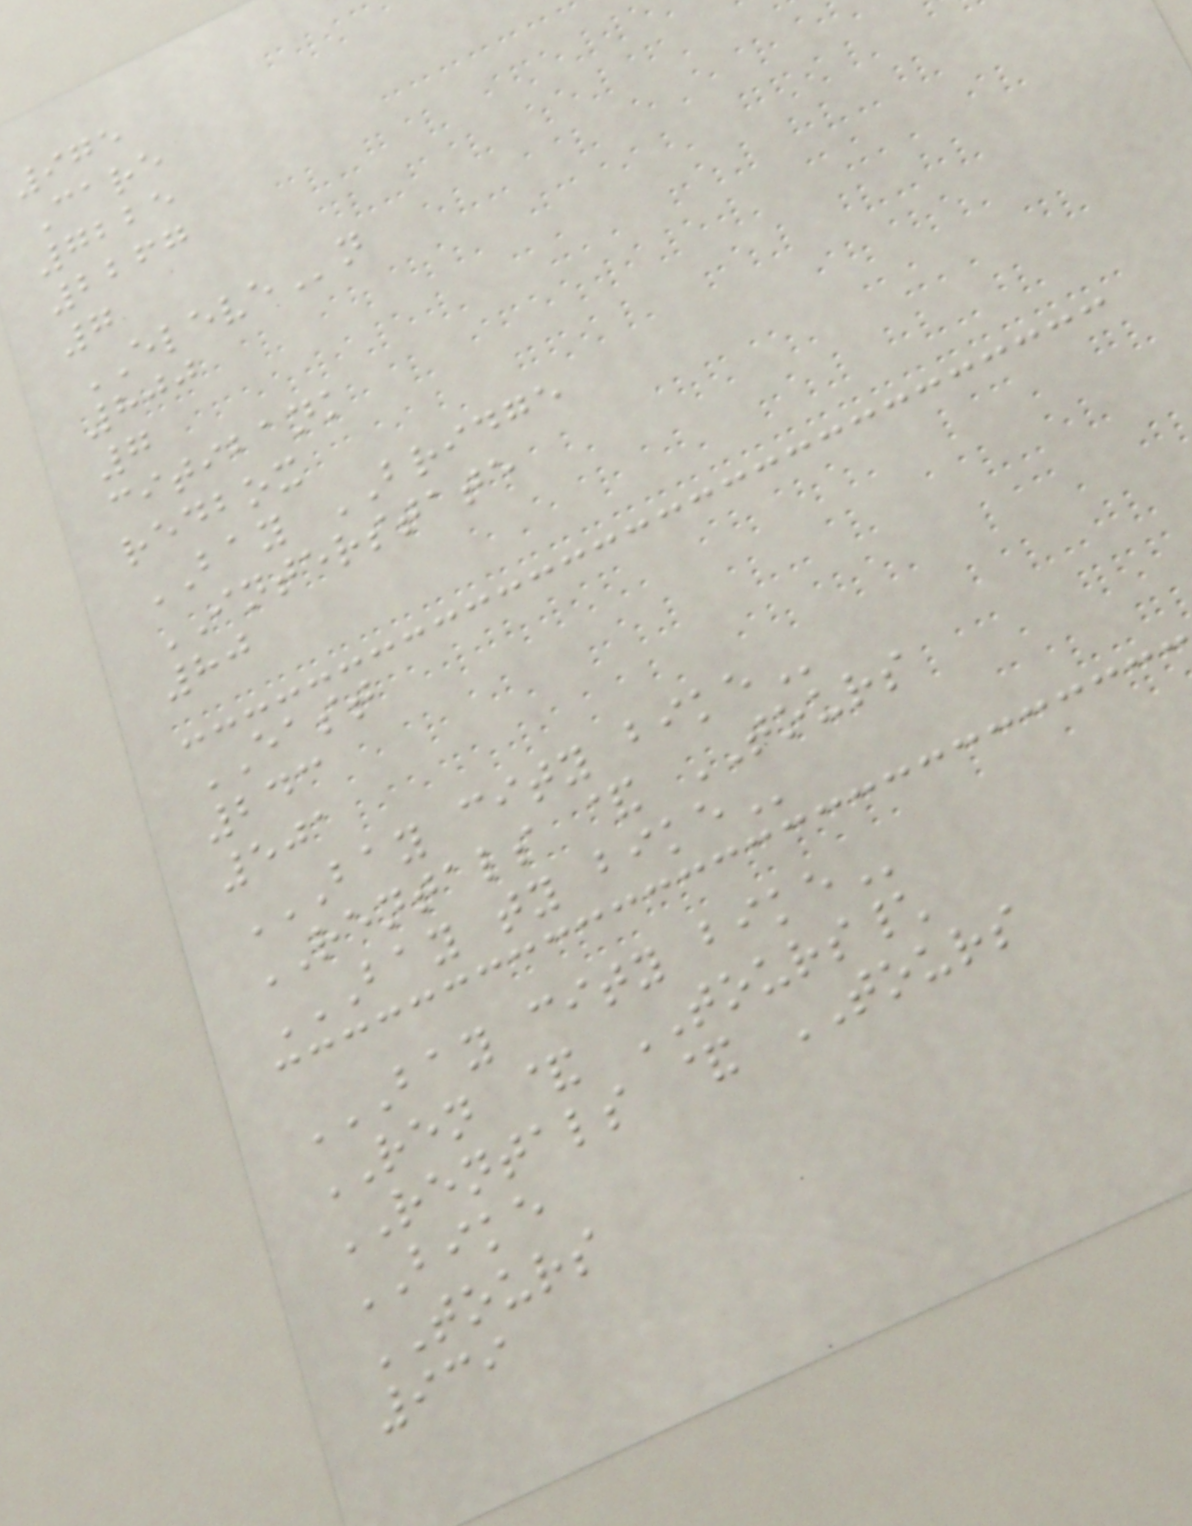975
Care
7225
2267
7
ELEVEn
800
7
citibank
redbox
BAY BRIDGE
INTERSTATE
80
EAST
243
501
BAY CITY BIKE
RENTALS & TOURS
BAY TY BIKE
BAY CITY BIKE
REN & TOURS\
RENTALS & TOURS
BIKE
TOURS
939
